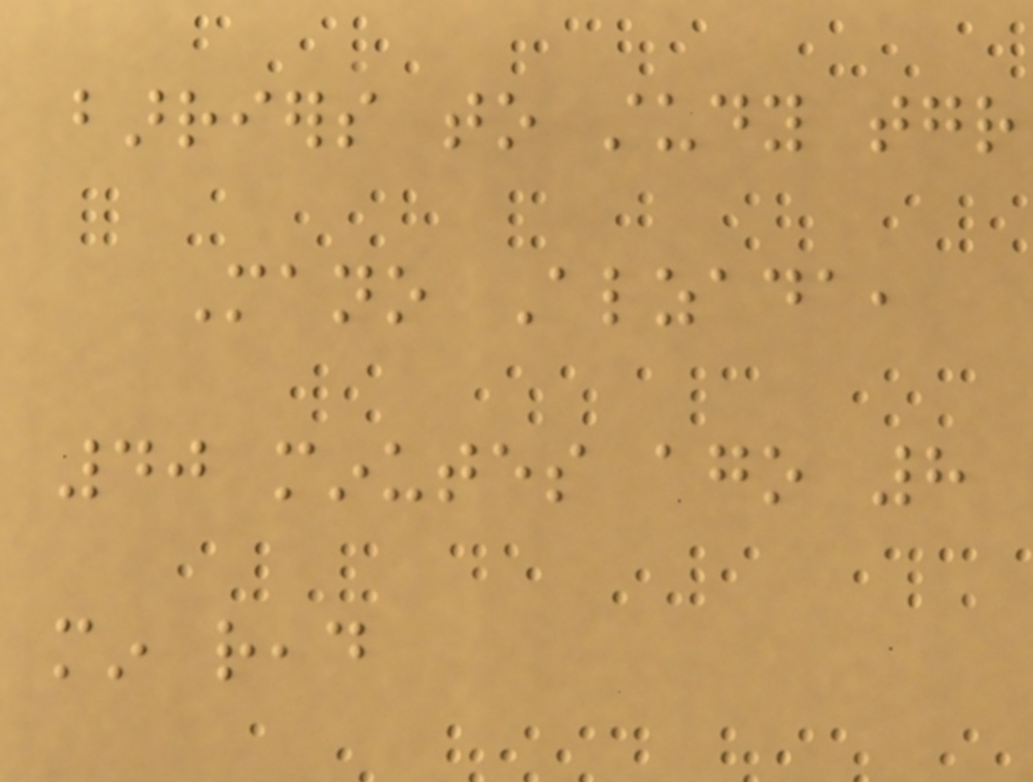barriers to study together
Mano Alzada,
40 minutes ago 8
min read
